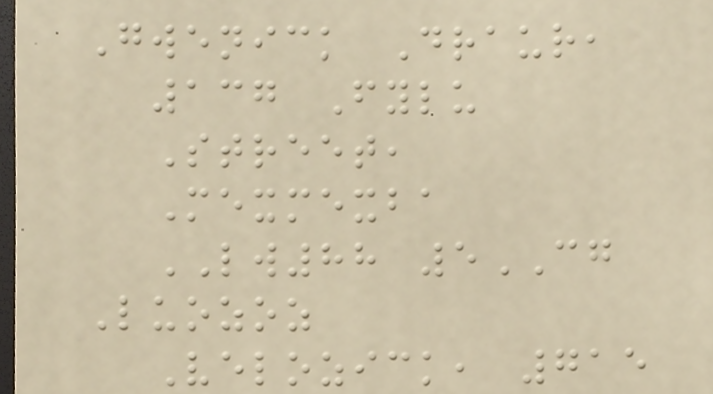Gwenick Draur,
137 Fylu
Street,
Mexmexba
LW88 5CG
Luozoz
Velozick, 715
